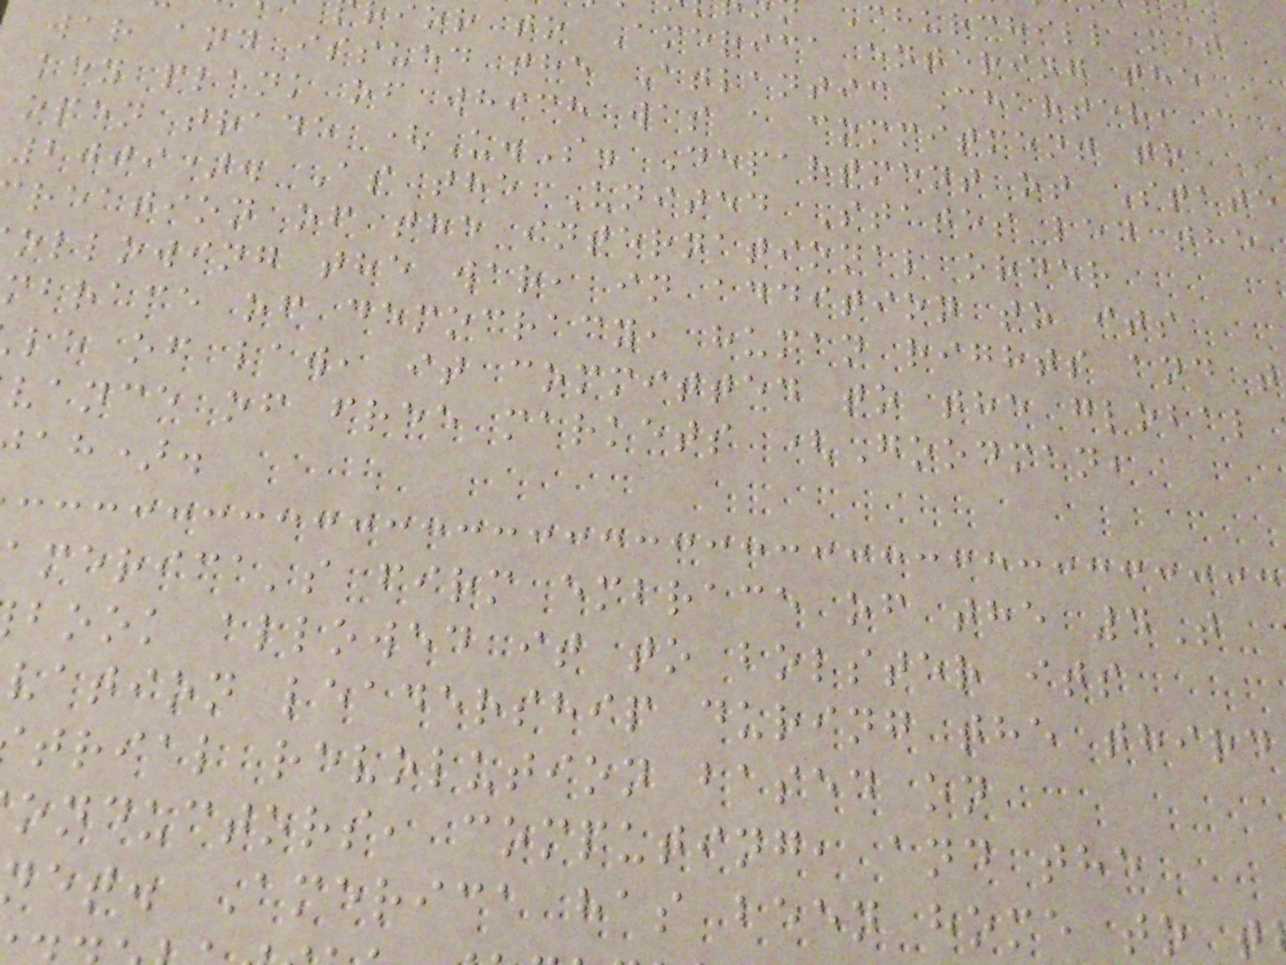Churchill met
ior to America entering the
war and issued the Atlantic Charter, a
key plank of which was a commitment to
open trade (U.S. Department ot State
2009). As the United States led the
reation of the international order
ollowing the war, in addition to its
brace of democracy, human rights and t
le of law, it committed to the global
vance of free markets (Goodman,
ah).
merica's firm embrace of the 4T
book allowed it to bolster its
vation leadership during the third
trial revolution based on
onductors, computing, and the
et. America has been home to t
